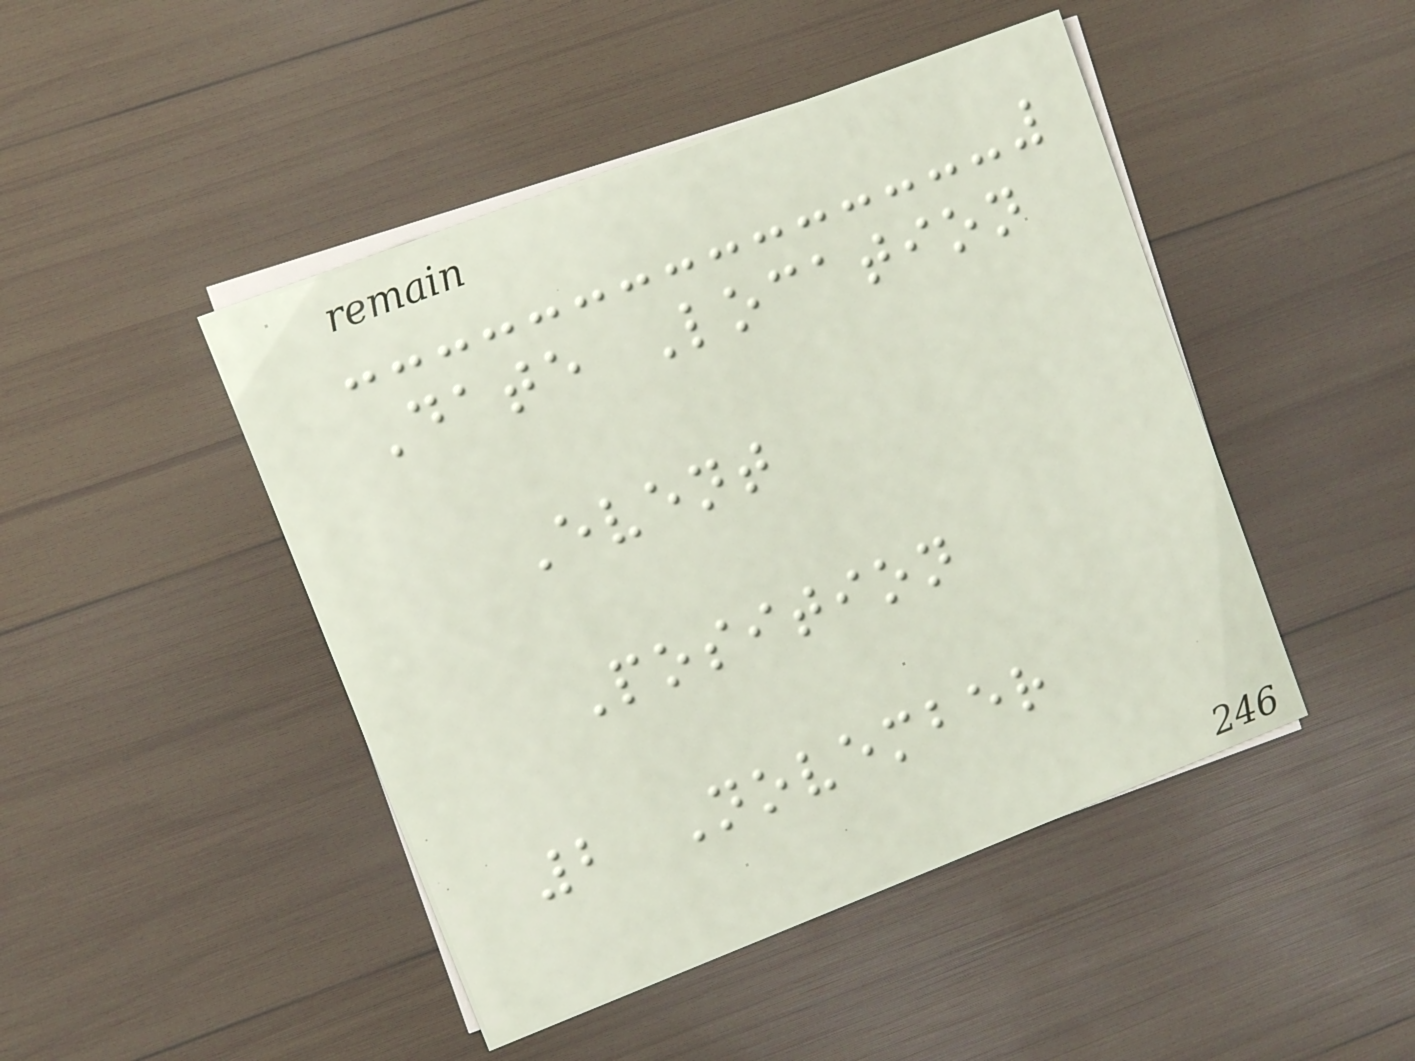Date Location
Event
Position
2 November
